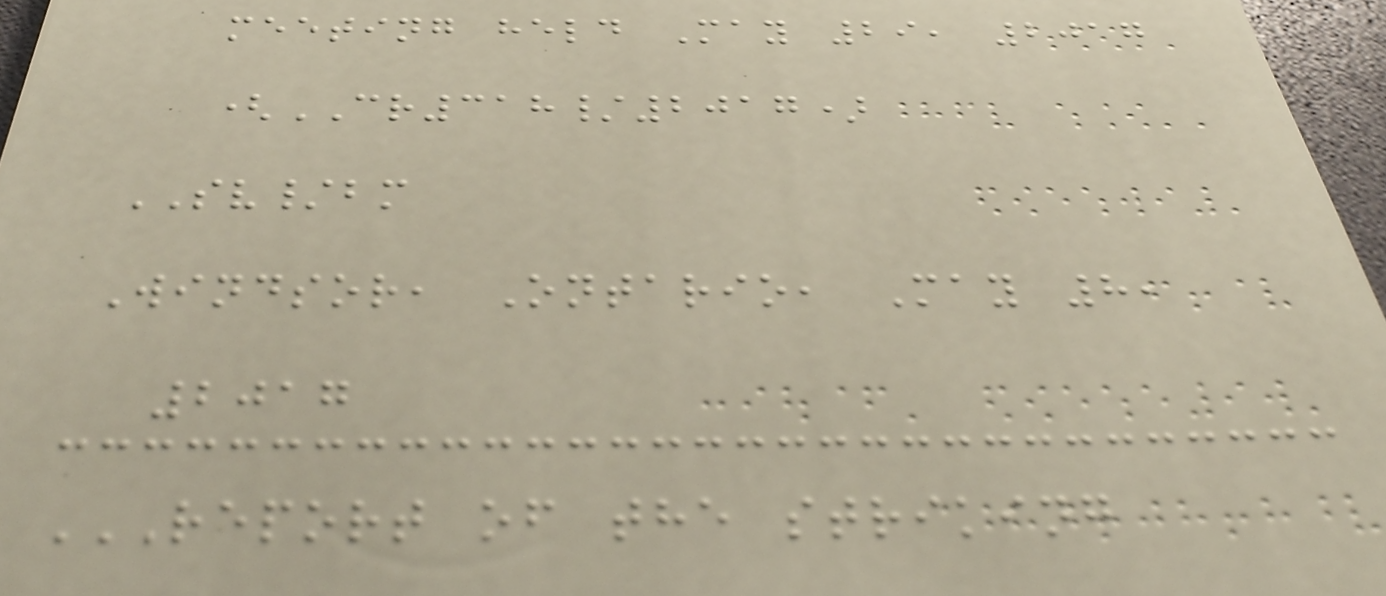meeting held May 29, 2017
(CR318/2017)
SV/bm
Windsor, Ontario, May 8,
2017
REPORT OF THE STRIKING
